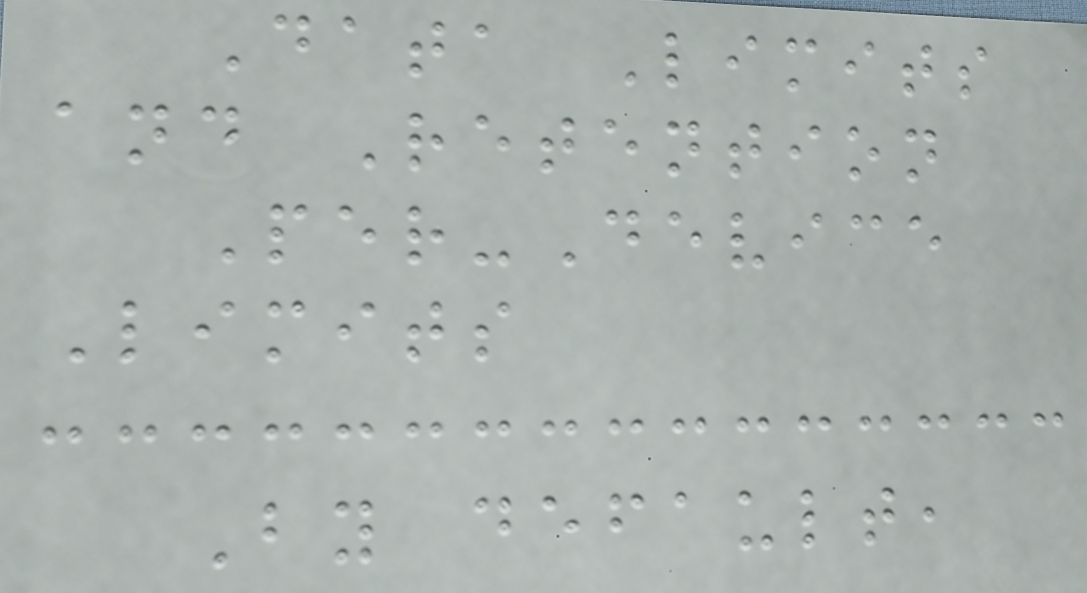Data Limits
and Retention
Per-Device
Limits
By default,
